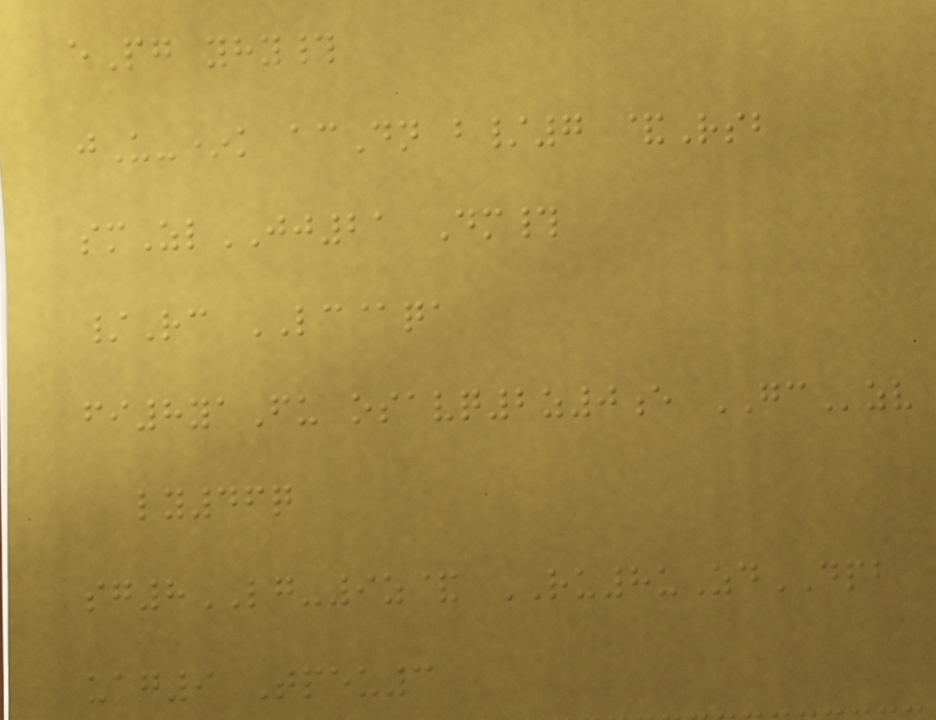ePg yhy#
jU-*k acDn b/7 &Rsb
smZlJJ21 Dm#
/Rc LC@qa
fi8yaFu osavq2z0e GCzv
ly46q
sg8LG-9z& RU8uZdDPB
uag9 Tpeu3
